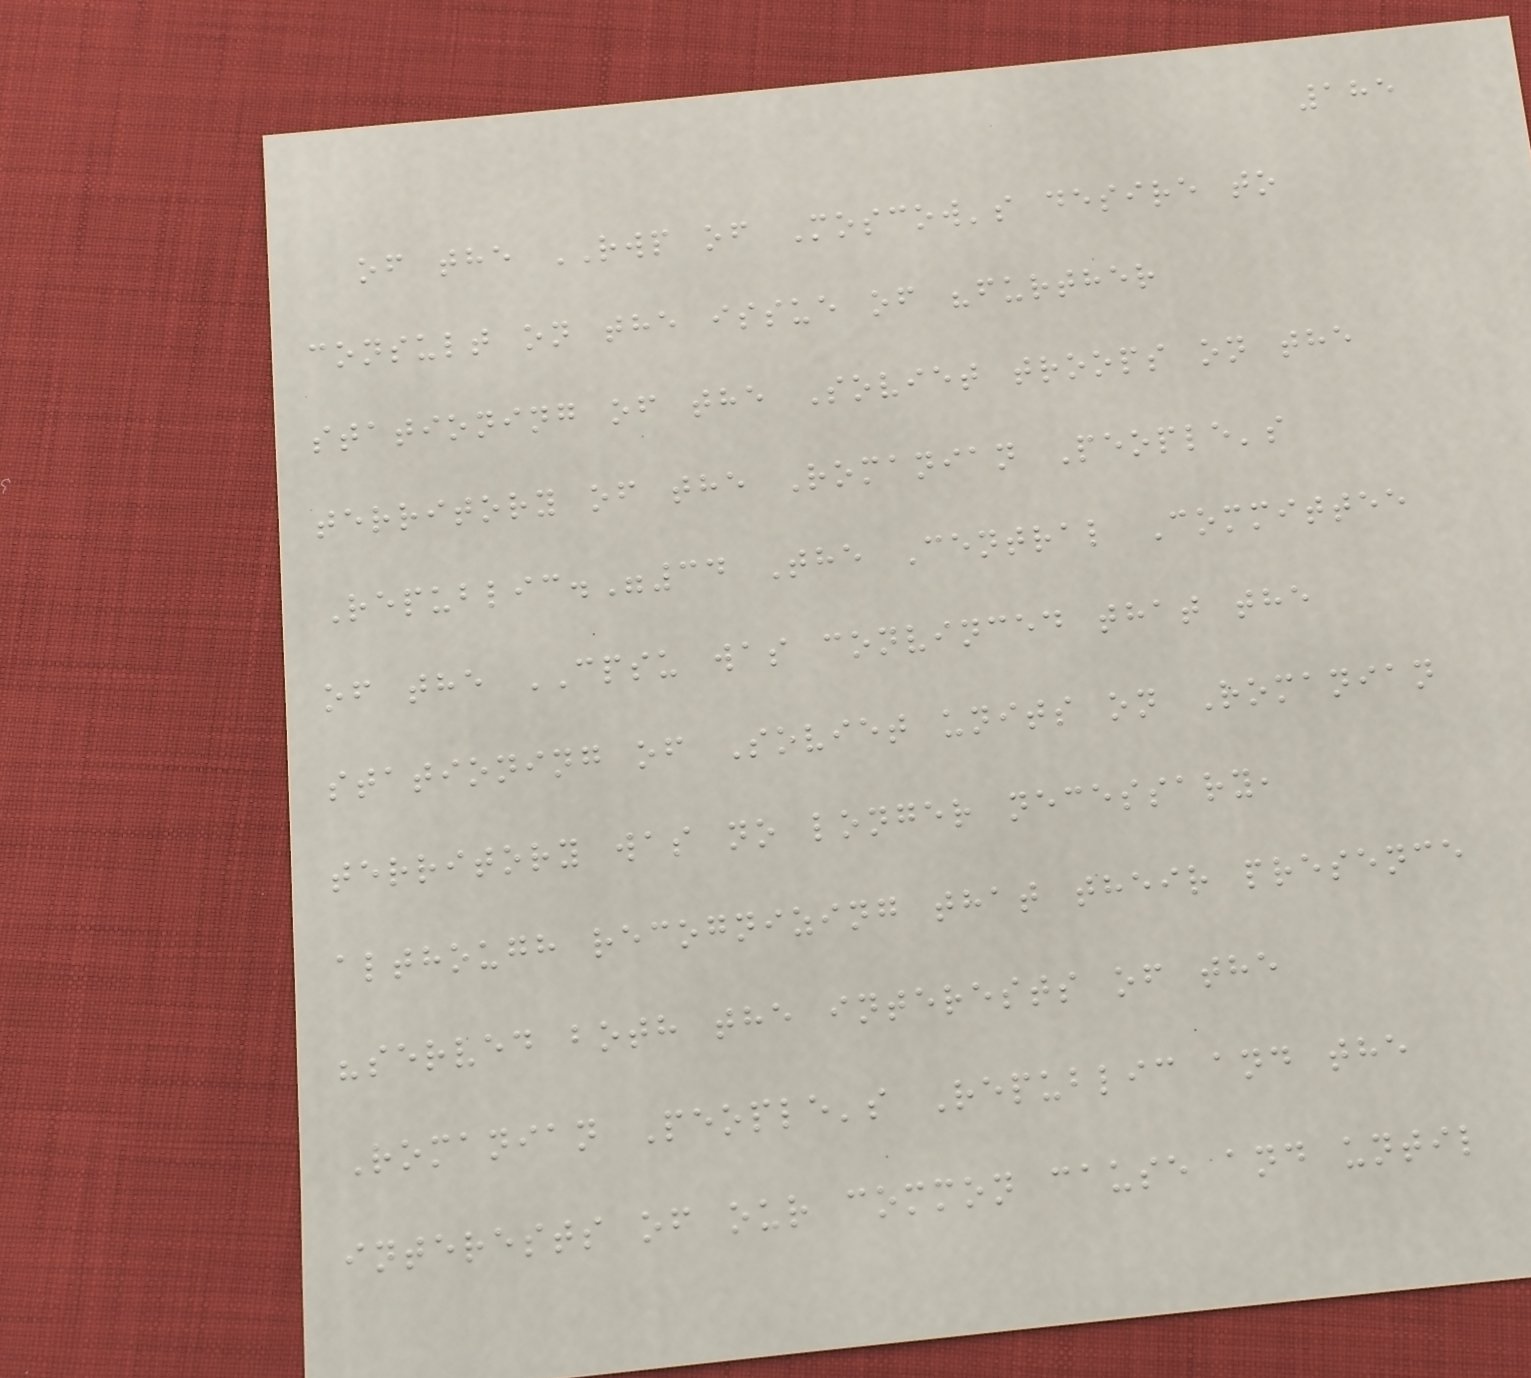185
of the RWP of Moscow's desire to
consult on the issue of "further
stationing of the Soviet troops on the
territory of the Romanian People's
Republic."34 The Central Committee
of the CPSU was convinced that the
stationing of Soviet units on Romanian
territory was no longer necessary,
although recognizing that their presence
"served both the interests of the
Romanian People's Republic and the
interests of our common cause and until
